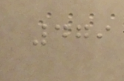479
